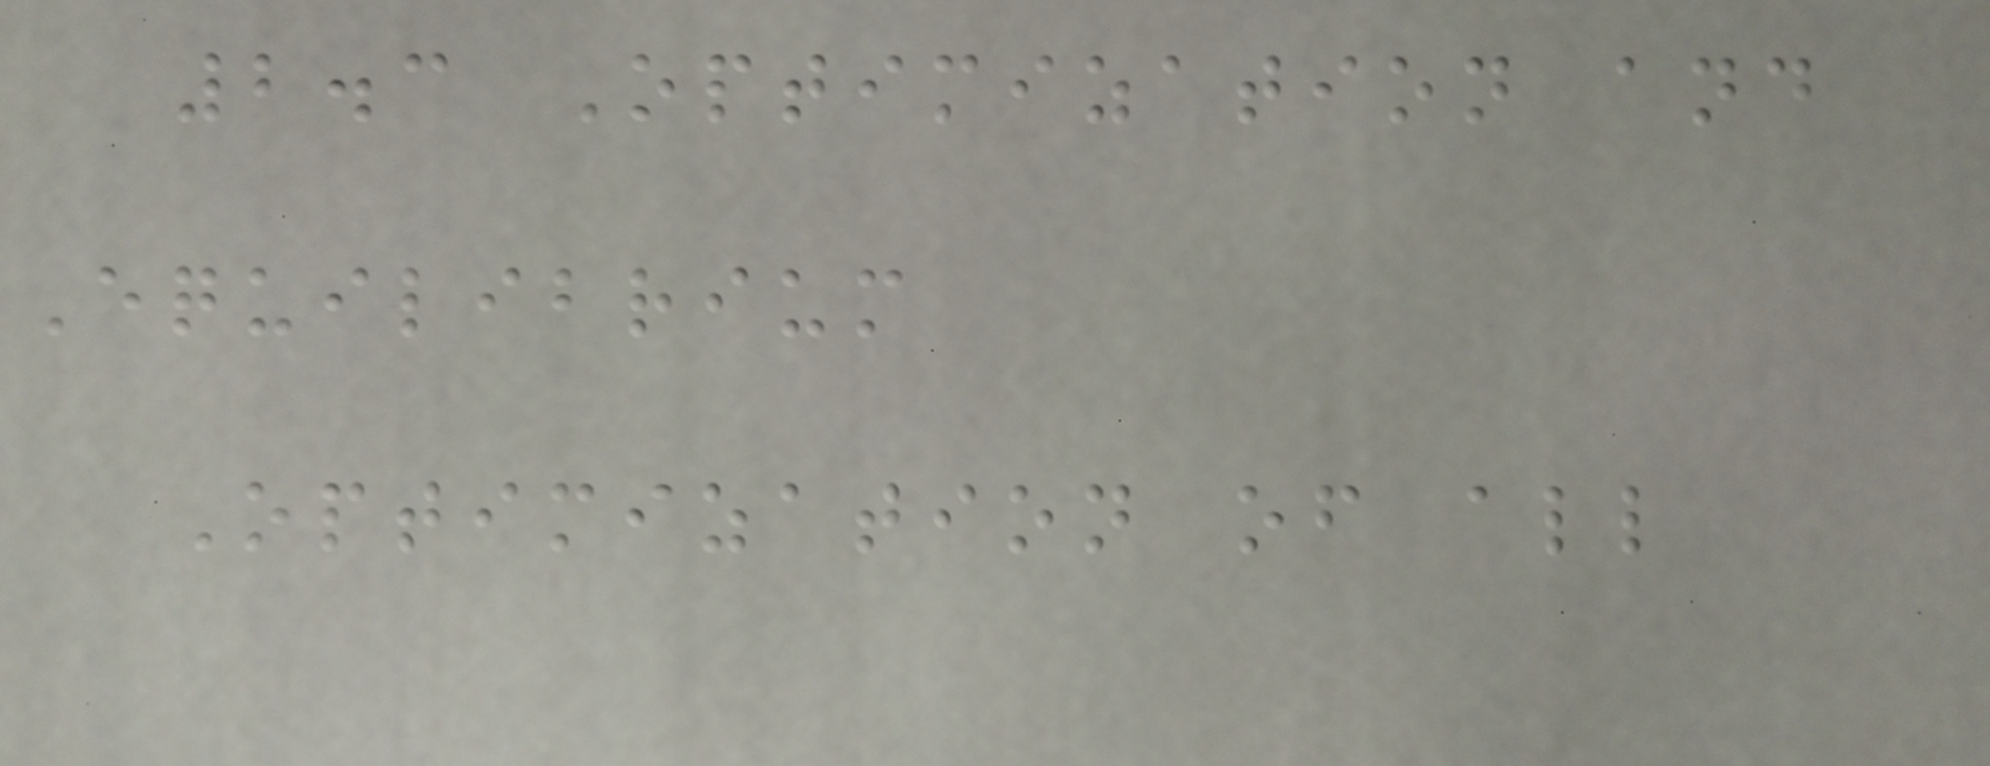2.3 Optimization and
Equilibrium
Optimization of all
